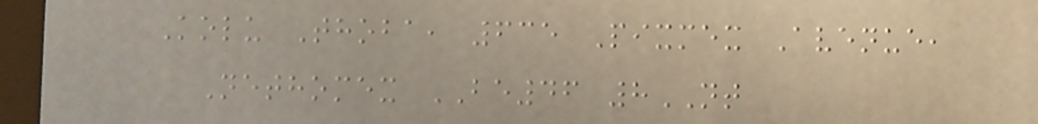Kolu Thoba, 635 Pixmex Avenue,
Nethomex BE46 8NT
